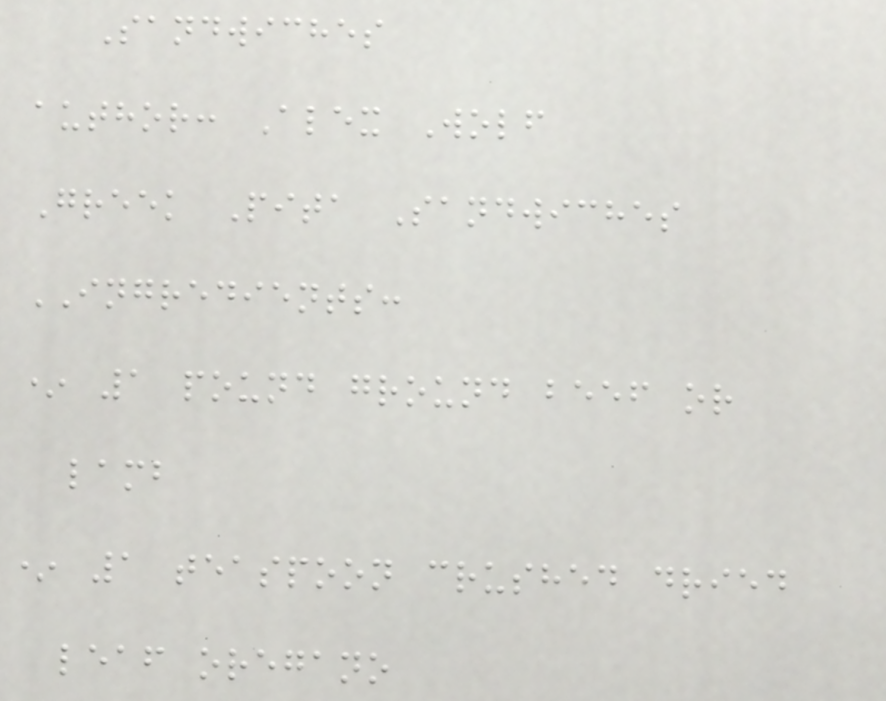Sandwiches
author: Alex Wolf
Greek Pita Sandwiches
INGREDIENTS:
* 1 pound ground beef or
lamb
* 1 teaspoon crushed dried
leaf oregano
